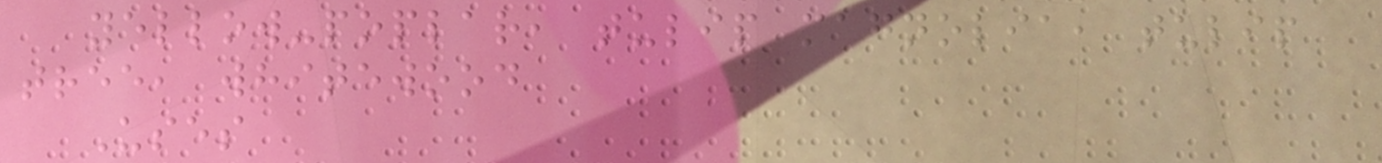yellow-poplar, tulip magnolia, tulip
tree, whitewood
Uses
